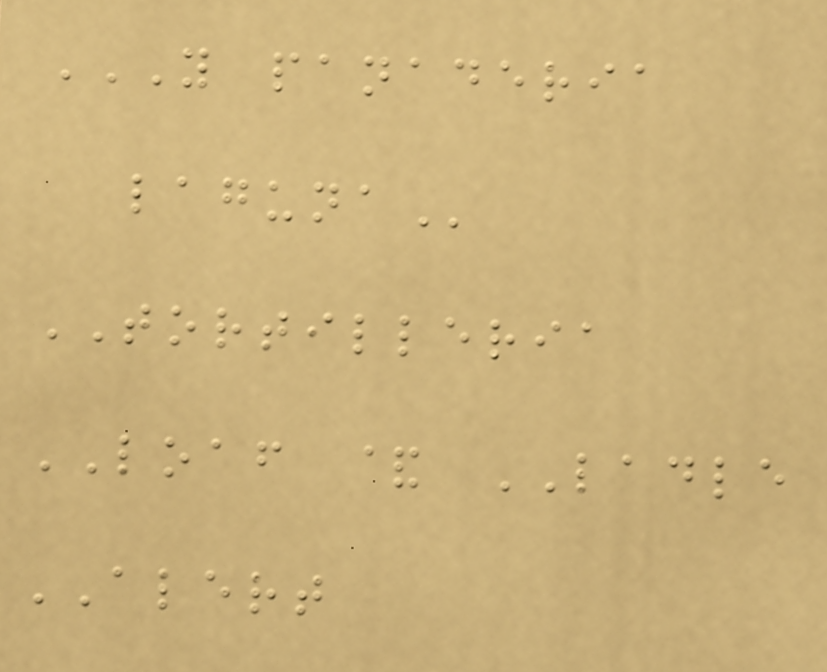Y PANADERIA
LAGUNA
TORTILLERIA
LOAF & LADLE
ALERT
